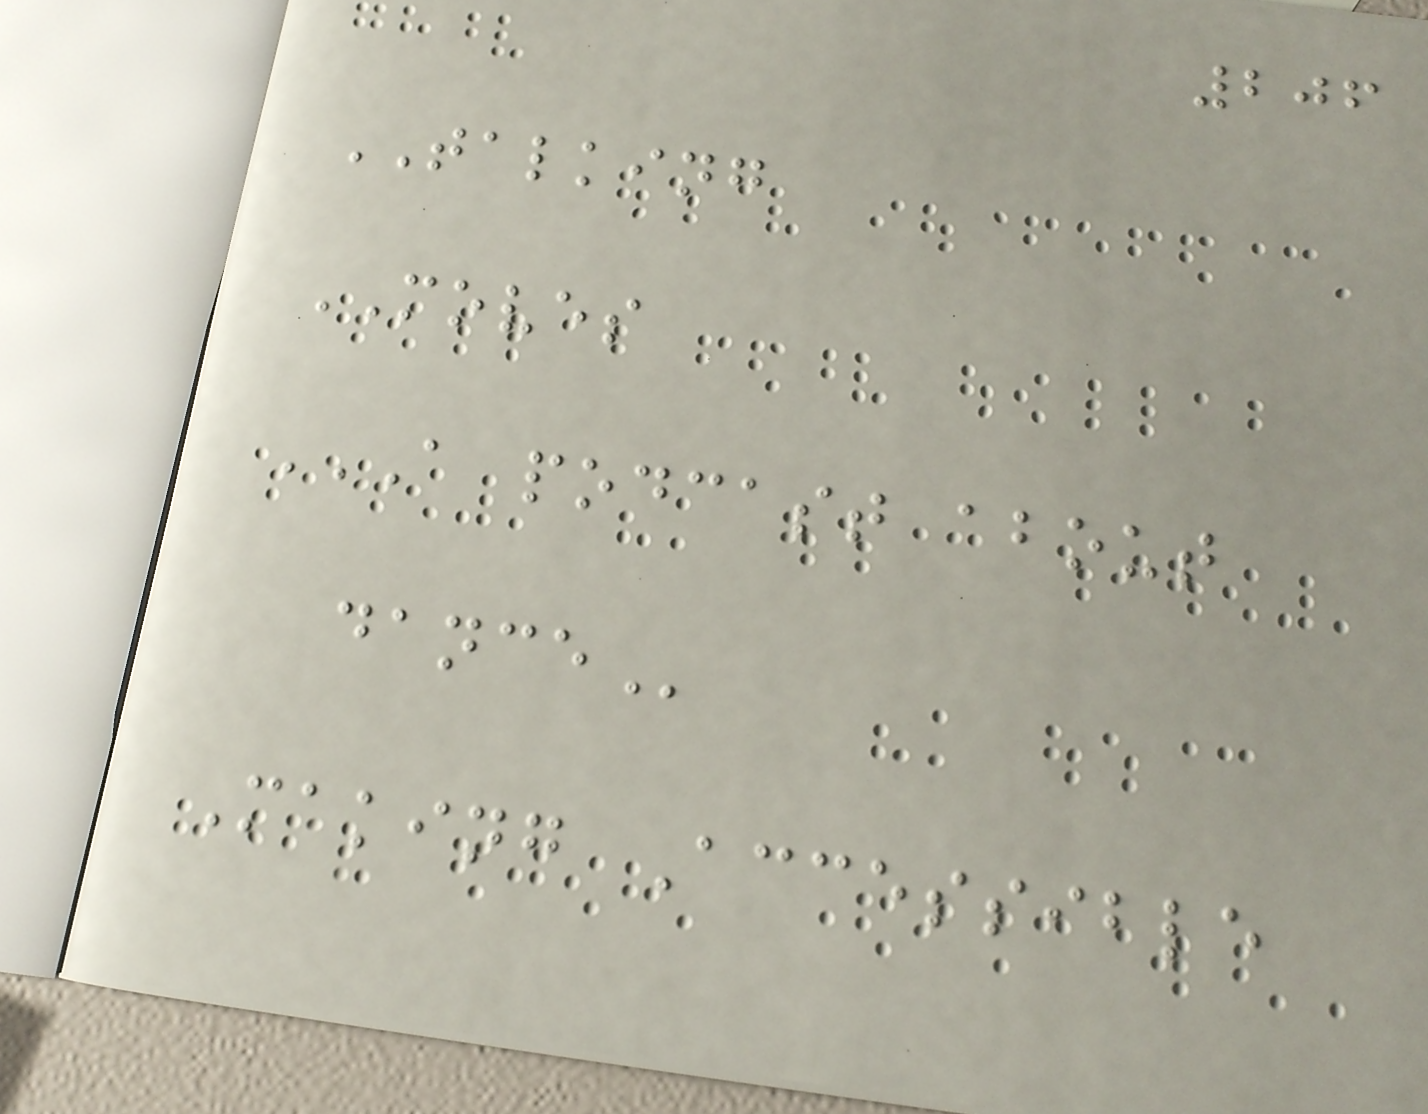206
TALKING
MOVES
A PODCAST ABOUT
DANCE
Making Accessible
